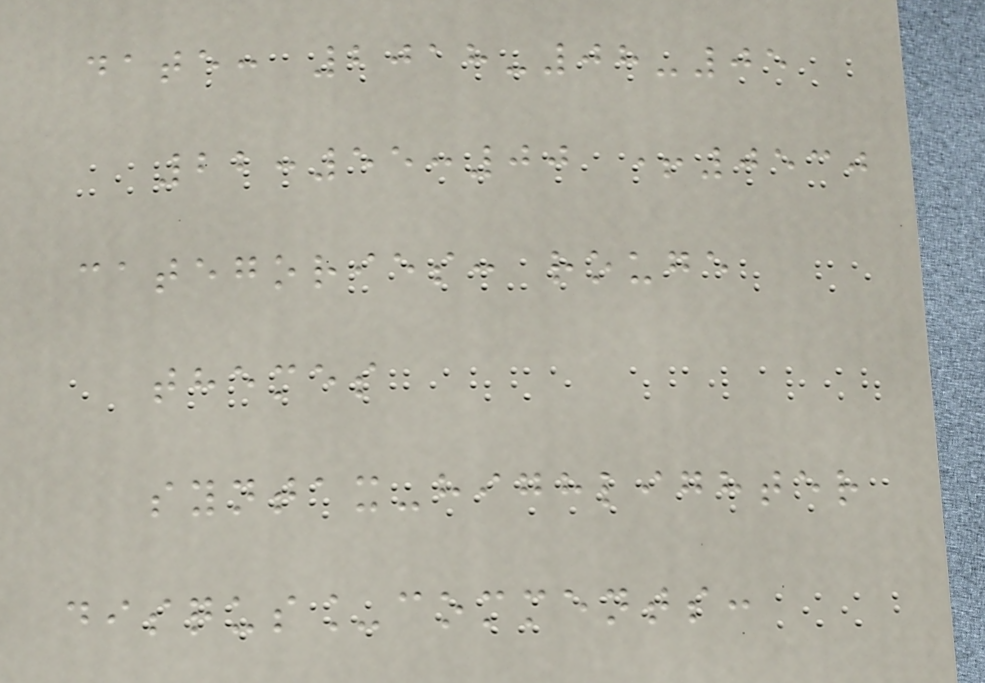date: 2018-08-05
22:55:00 +0530
categories: rouge
themes
syntax-highlighter
disqus_comments:
